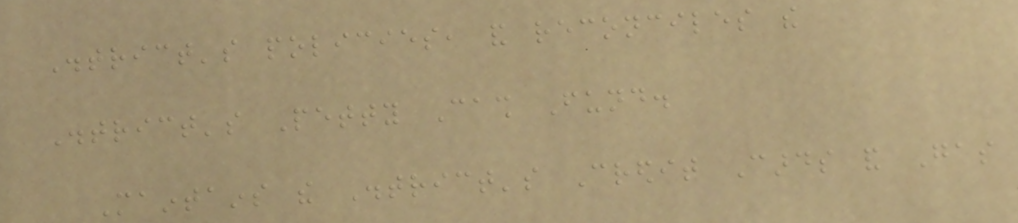District's policies, and reconciles the
District's Petty Cash Fund.
Maintains the District's Credit Cards and Gas
